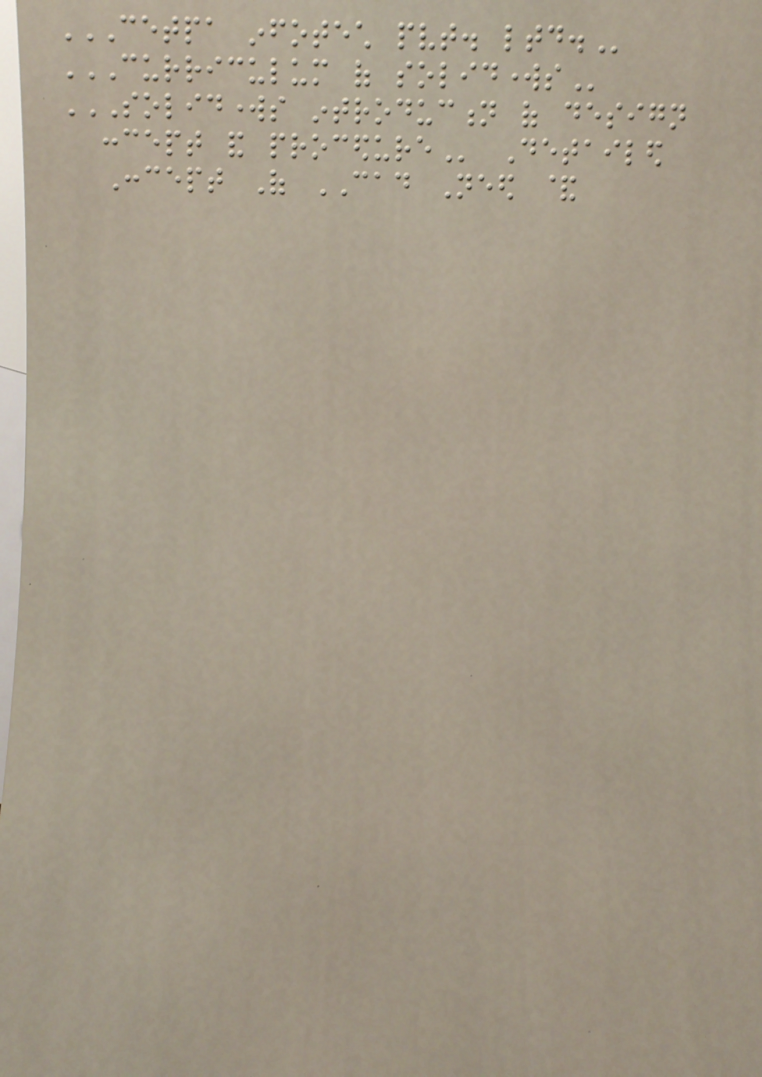CETPA INFOTECH PVT. LTD.
CURRICULUM OF SOLIDWORKS
SOLIDWORKS INTRODUCTION OF DESIGN
CONCEPT AND PROCEDURE Detailed
Concept Of CAD Need &
